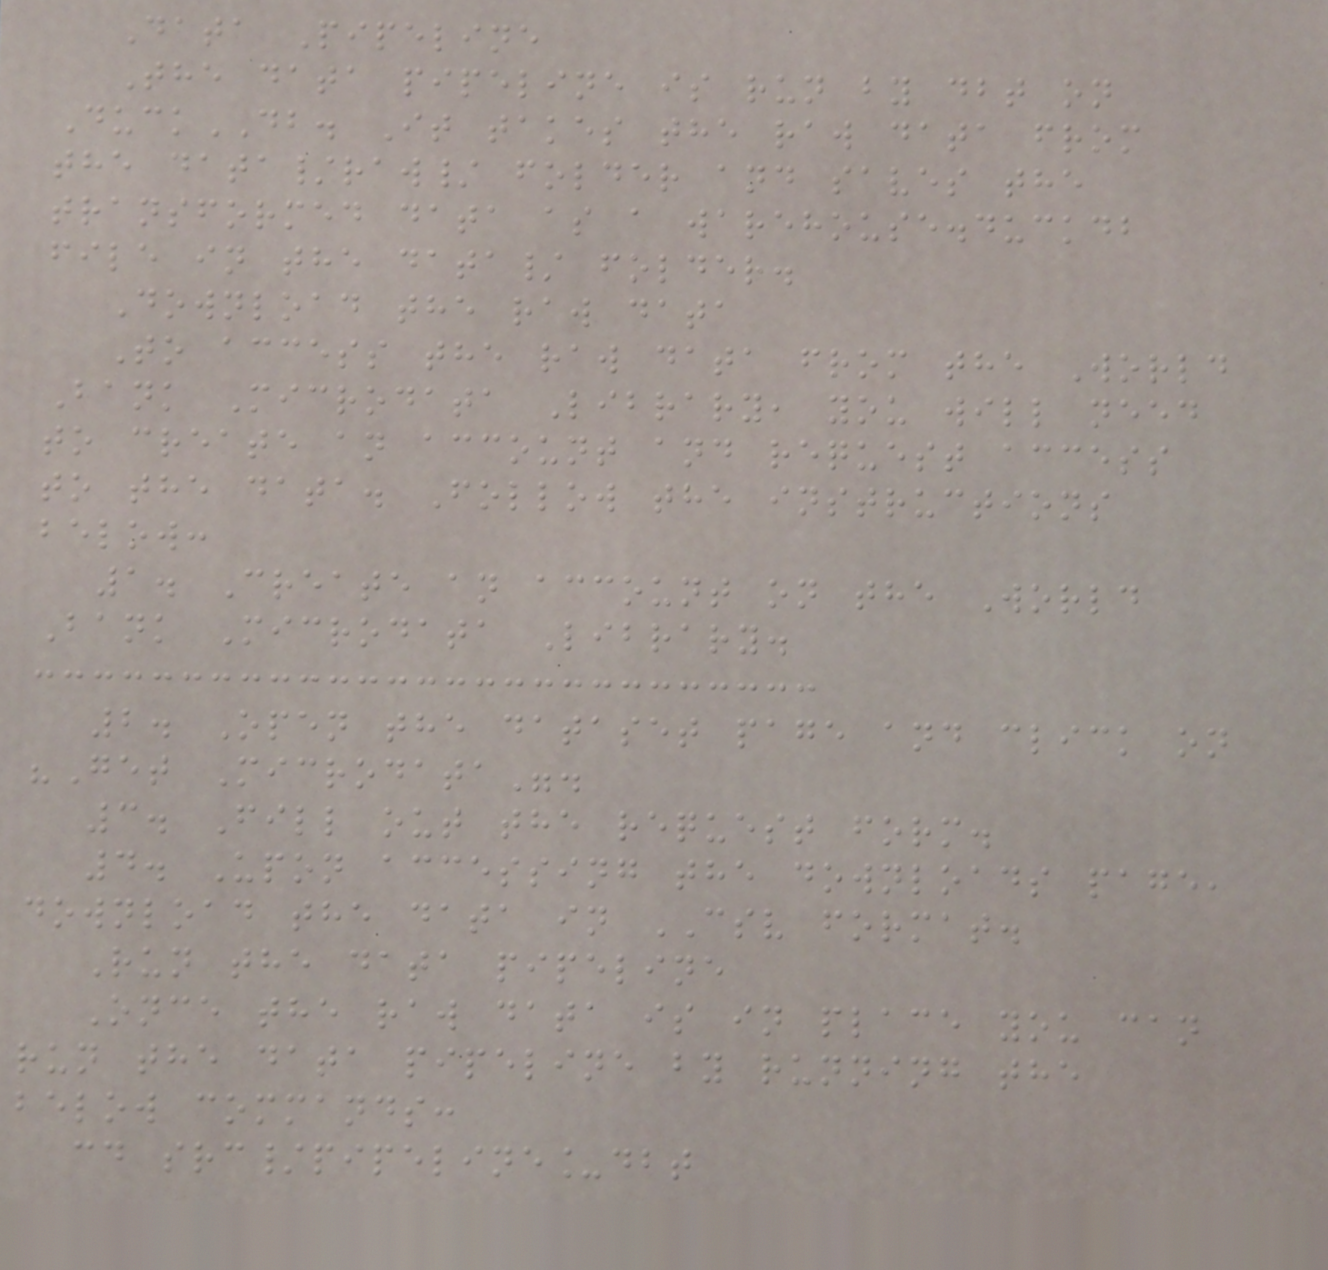Data Pipeline
The data pipeline is run by dbt on
DuckDB. It takes the raw data from
the data/raw/ folder and saves the
transformed data as a warehouse.duckdb
file in the data/ folder.
Download the raw data
To access the raw data from the World
Bank Microdata Library, you will need
to create an account and request access
to the data. Follow the instructions
below:
1. Create an account on the World
Bank Microdata Library.
2. Open the dataset page and click on
"Get Microdata".
3. Fill out the request form.
4. Upon accessing the downloads page,
download the data in CSV format.
Run the data pipeline
Once the raw data is in place you can
run the data pipeline by running the
below commands:
cd src/pipeline_dbt
